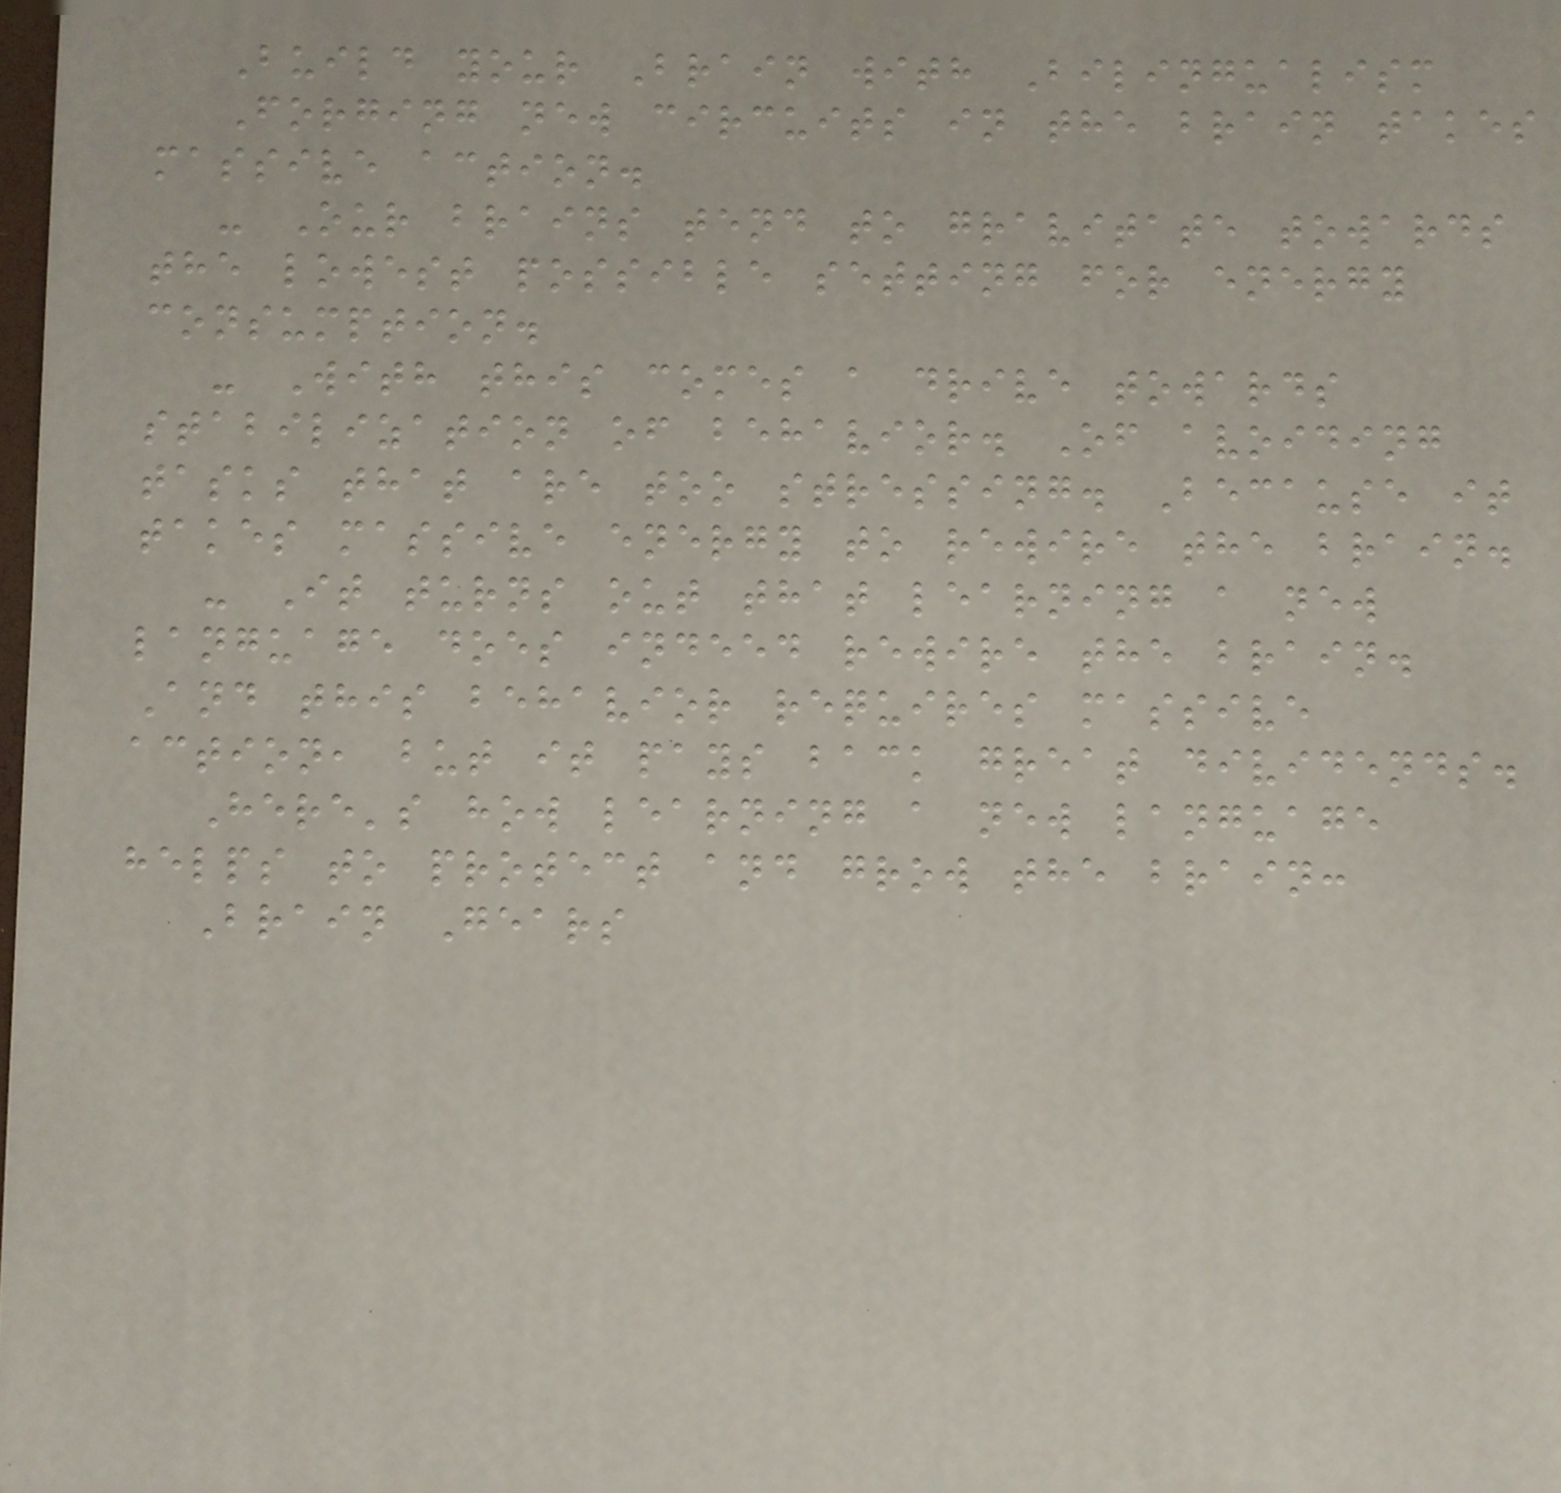Build your Brain with Bilingualism
Forging new circuits in the brain takes
massive action.
- Our brains tend to gravitate towards
the lowest possible setting for energy
consumption.
- With this comes a drive towards
stabilization of behavior. Of avoiding
tasks that are too stressing. Because it
takes massive energy to rewire the brain.
- It turns out that learning a new
language does indeed rewire the brain.
And this behavior requires massive
action, but it pays back great dividends.
Here's how learning a new language
helps to protect and grow the brain:
Brain Gears
